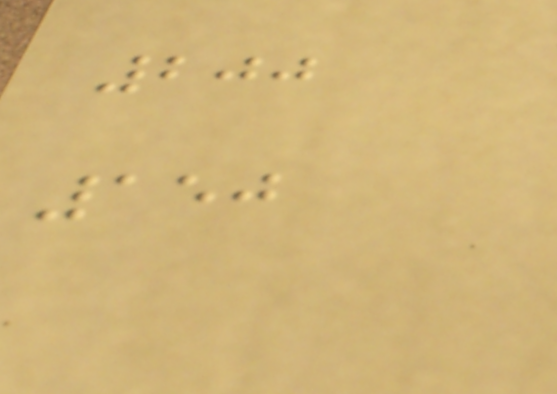200
150
